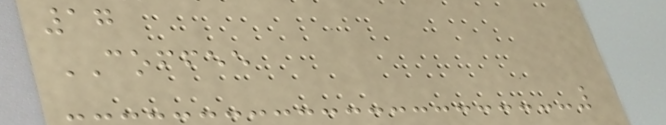17
COFFEE
